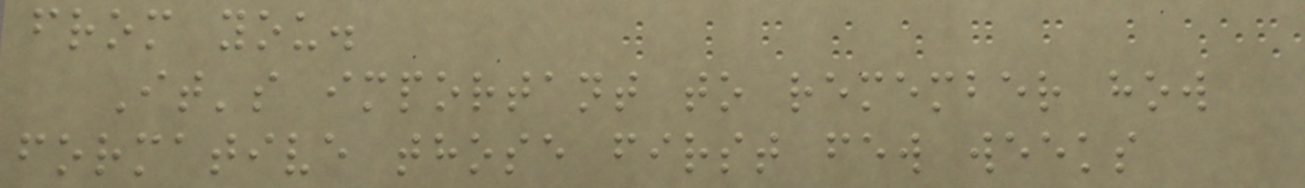from you.
It's important to remember how
formative those first few weeks
